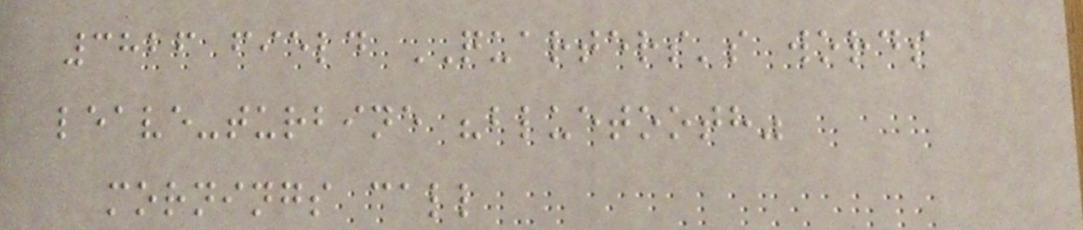3826 field QUARTERS's words
leave-turbine "bluetooth"
mornings call
